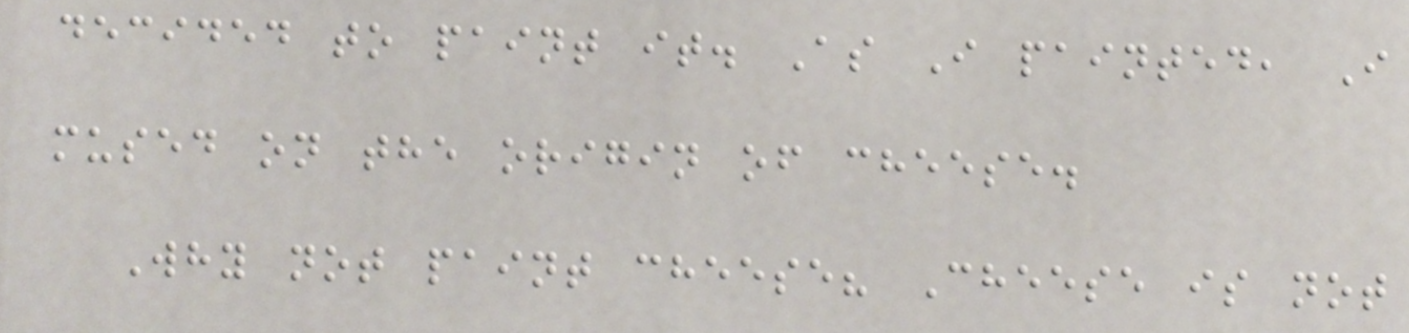decided to paint it. As I painted, I
mused on the origin of cheese.
Why not paint cheese? Cheese is not
